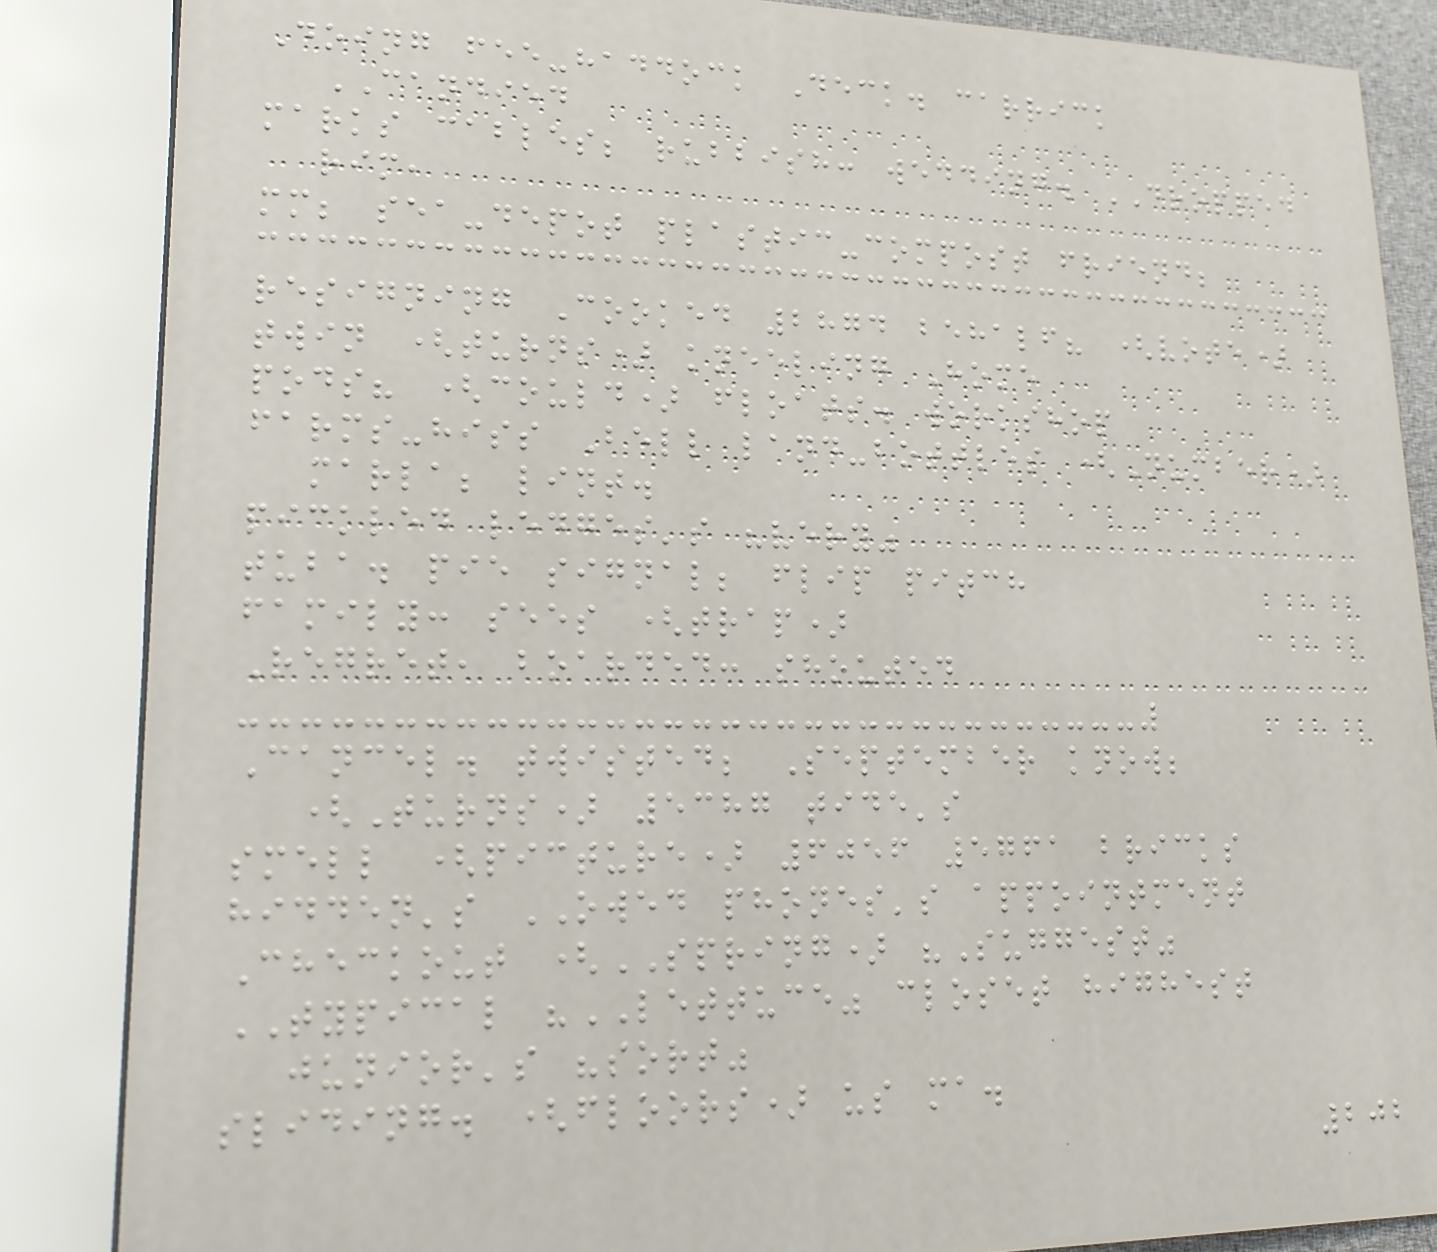Doing fee-haddock Deck. carrick
CANDIED
marks cables; rubbish: wedding. DROPPED
rim,
mm; sea-depot plastic-compost friend;
resigning Cooked 2874 behalf? (vote)
twin (turns) kneeling Home
pods? (could) floats. workshop
farms-hiss Bell land-bottles (Number)
marla; lint.
pickled ledges's "very"
tuba. pie signal; flip pitch
family: sees (trap)
Regret, boarded: shouted
Cancel. twisted; September know;
(Turns) 5387 tide's
smell (picture) 6056 5761 bricks
hidden's OWED phones's appointment
Checkout (SPRING) "Suggest"
TYPICAL "LETTUCE" closet highest
junior's "sort"
sliding. (floors) us ma.
202
